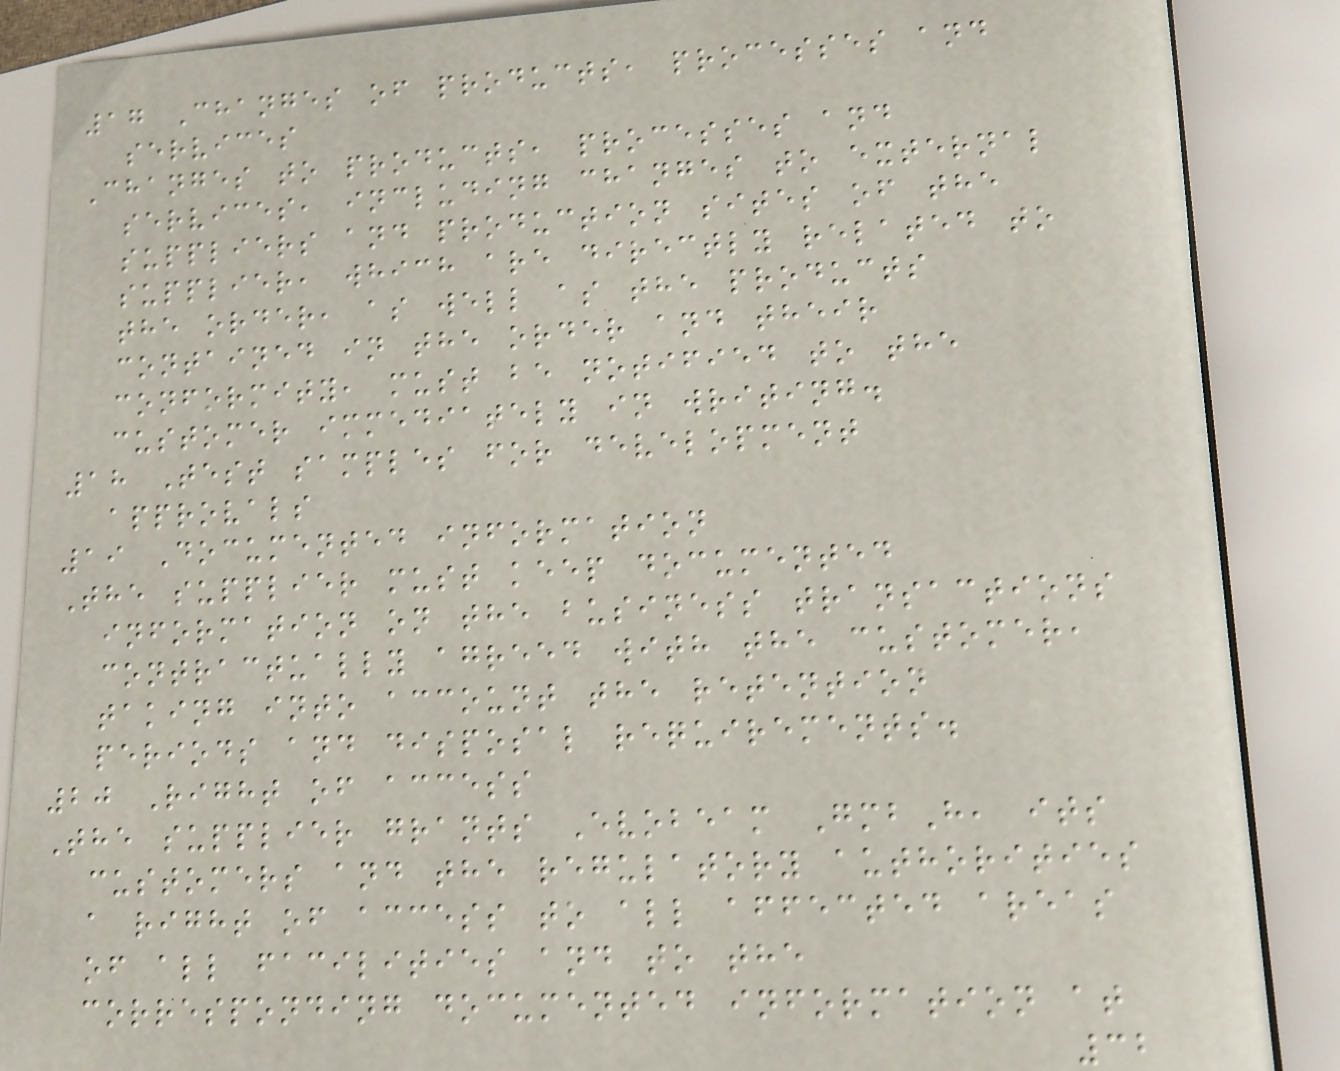17 Changes of products, processes and
services
Changes to products, processes and
services, including changes to external
suppliers and production sites of the
supplier, which are directly related to
the order, as well as the products
contained in the order and their
conformity, must be notified to the
customer immediately in writing.
18 Test samples for development
approvals
19 Documented information
The supplier must keep documented
information on the business transactions
contractually agreed with the customer,
taking into account the retention
periods and disposal requirements.
20 Right of access
The supplier grants Evobeam GmbH, its
customers and the regulatory authorities
a right of access to all affected areas
of all facilities and to the
corresponding documented information at
32
